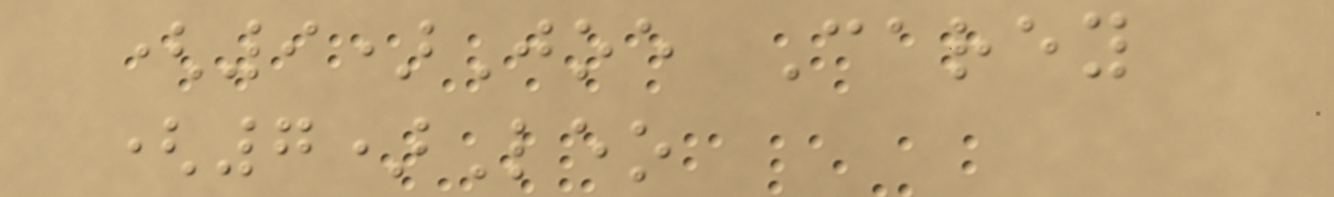(9)Joe Carey
(7)Leo
